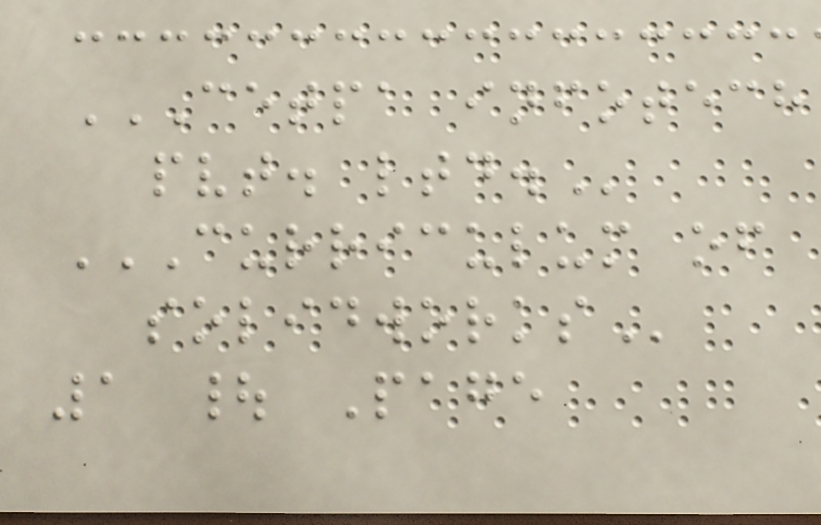CETPA INFOTECH
PVT. LTD.
CURRICULUM OF
SOLIDWORKS
1 | Page
